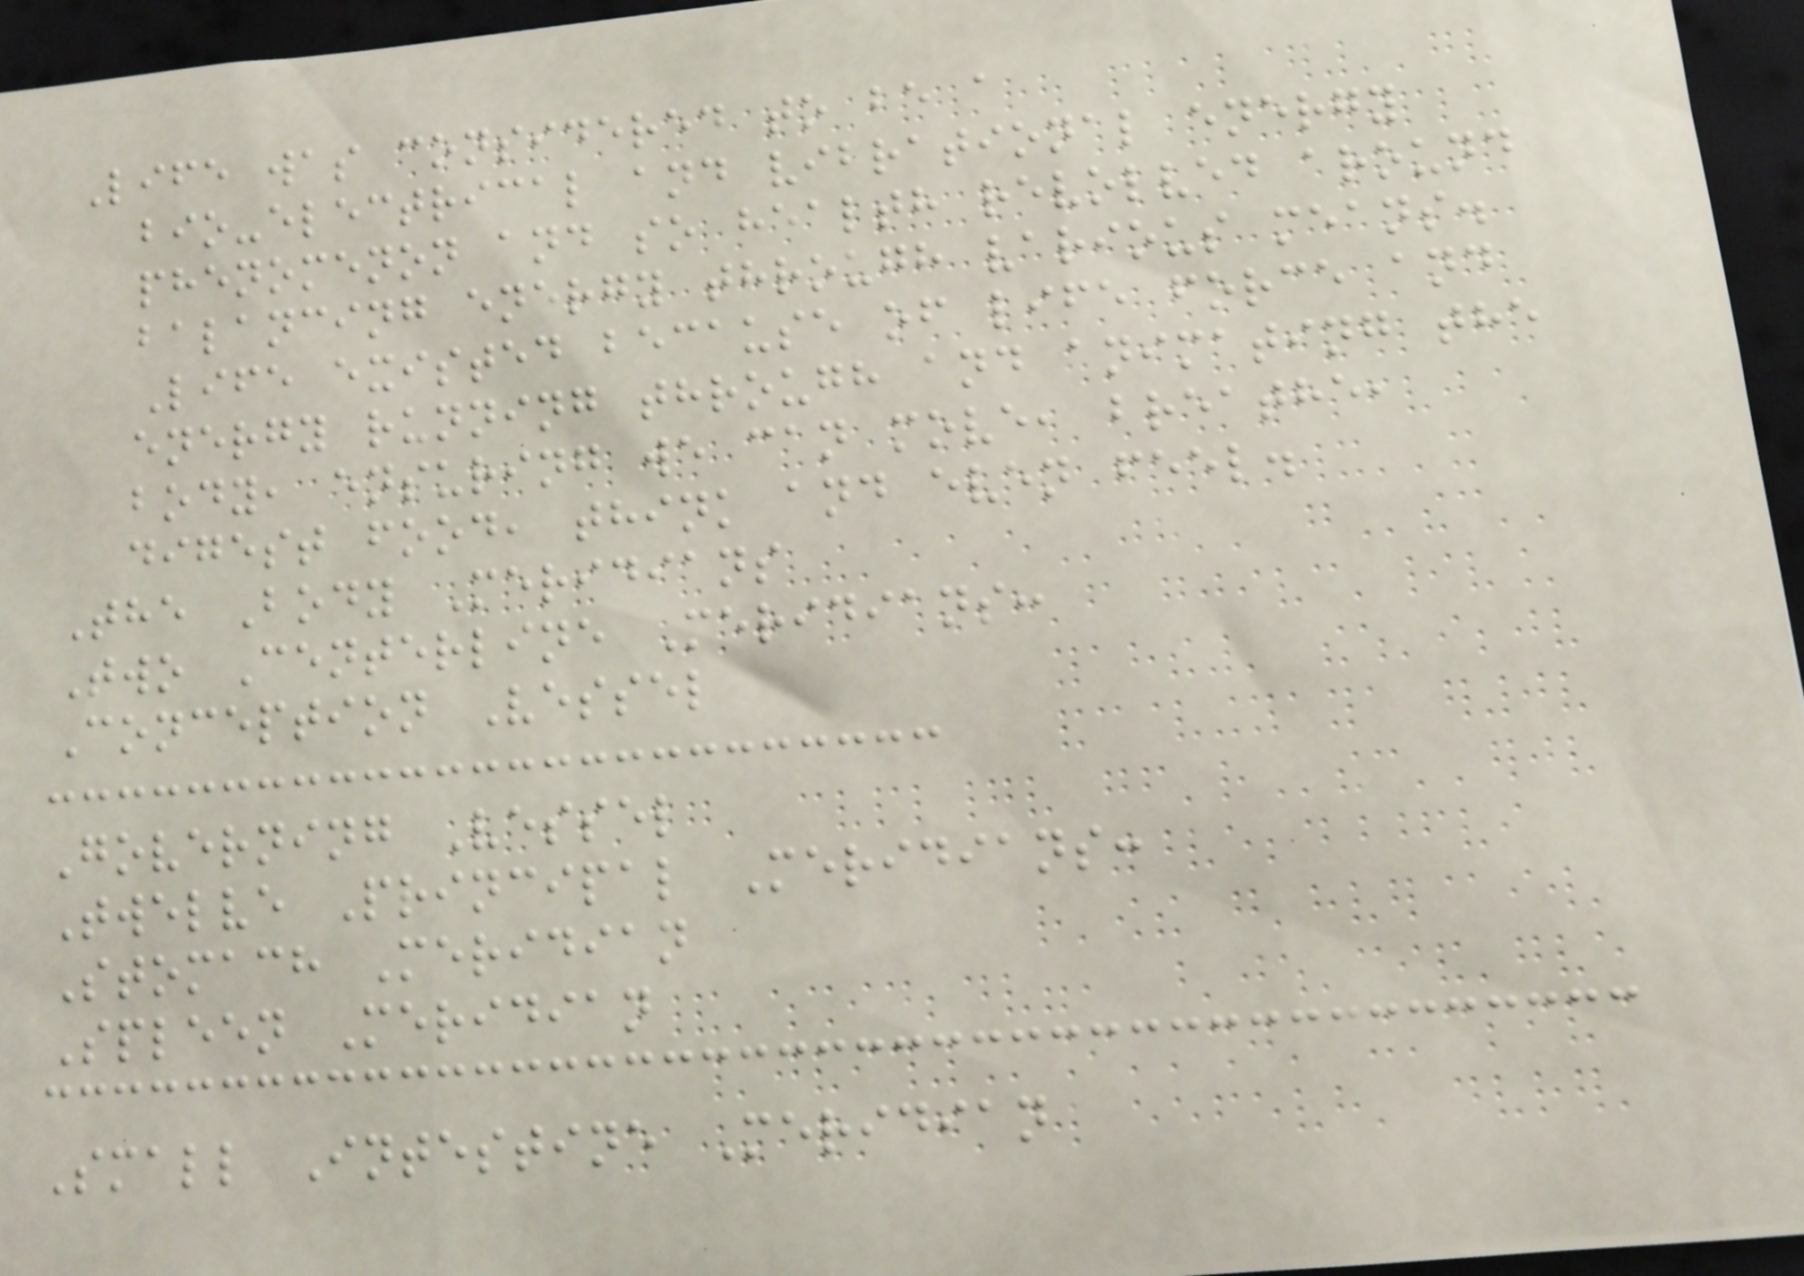Life was considered to be a
bio-electrical and vibrational energy
phenomenon and so health revolved around
balancing energy through various means.
Life existed because of life force and
energy running through and animating the
body, ensuring we can move, breathe,
digest food, think and even feel.
The Body Meridians
Two Centerline Meridians:
Conception Vessel
Governing Vessel
Twelve Principal Meridians:
Stomach Meridian
Spleen Meridian
Small Intestine Meridian
